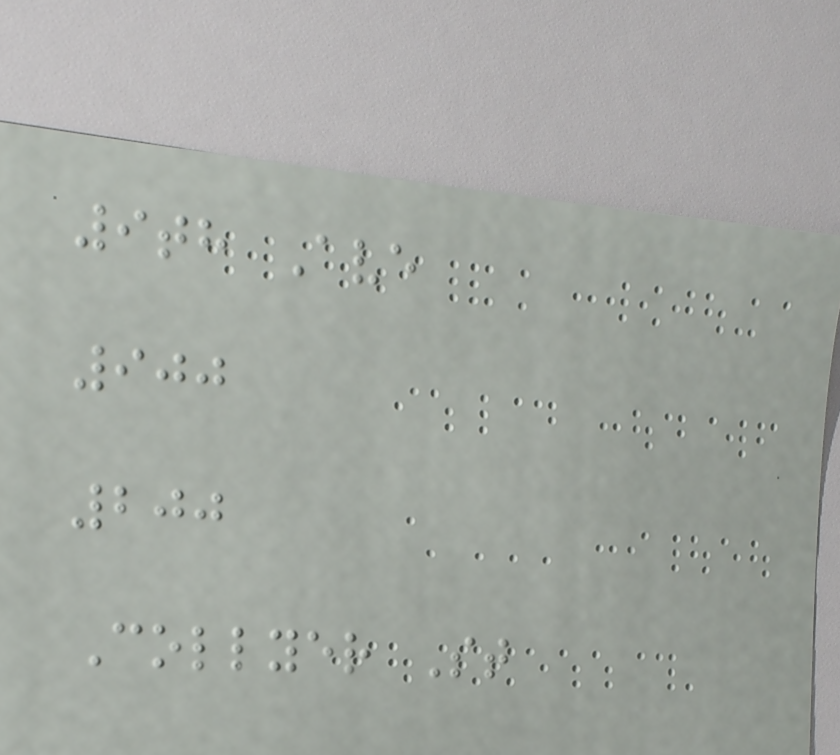9th Ave
900
200
Collyer St
